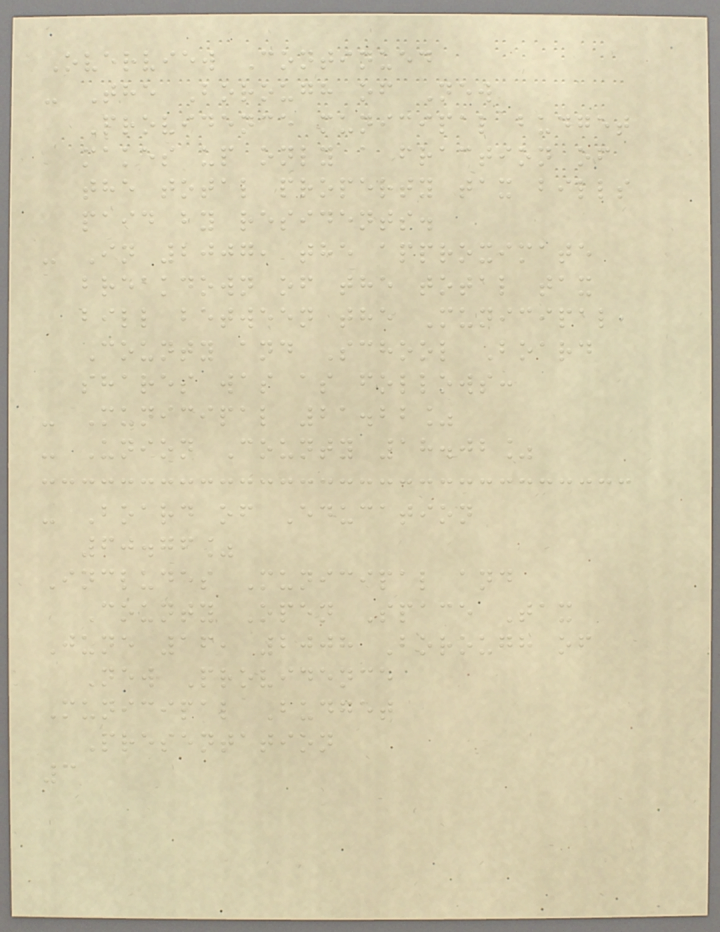Overview Continued
- The Borough of New
Providence municipal budget
makes up only a fraction of
the total property tax bills
paid by residents.
- In 2007, the approximate
breakdown of the total tax
bill between the Municipal,
County and School Board
shares was as follows:
- Municipal 21.22%
- Union County 18.02%
- Board of Education
60.76%
Includes Municipal and
County Open Space Tax
June 16, 2008 Borough of
New Providence
Municipal Budget
Presentation
3
